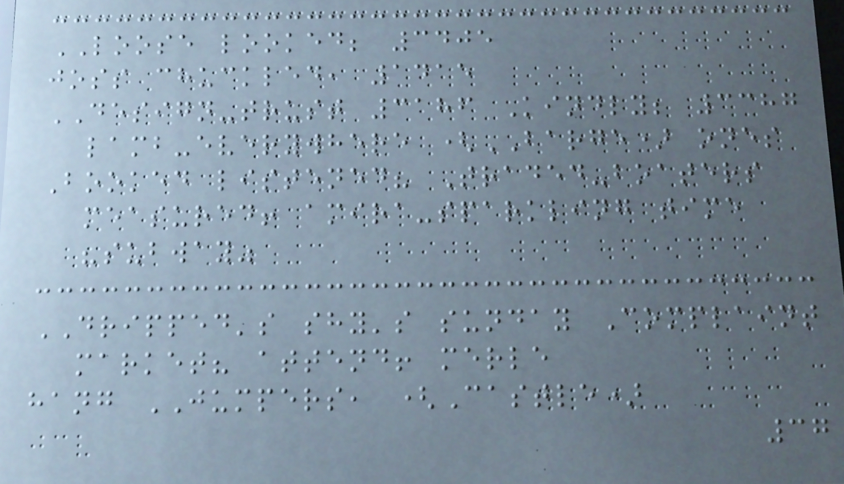LOOSE looked; 3405
joss chuckled, 1415
DESIGN-trust 3186 Kindly; 3387
lamb-everywhere (BARGE) ones
Booked listened? Traded-boaters
measured! amira-sparkling time
"subway"
DRIPPED's shy's sunday Complaint
market? attend! merle
hang JUMPERS, (Castle)
37
